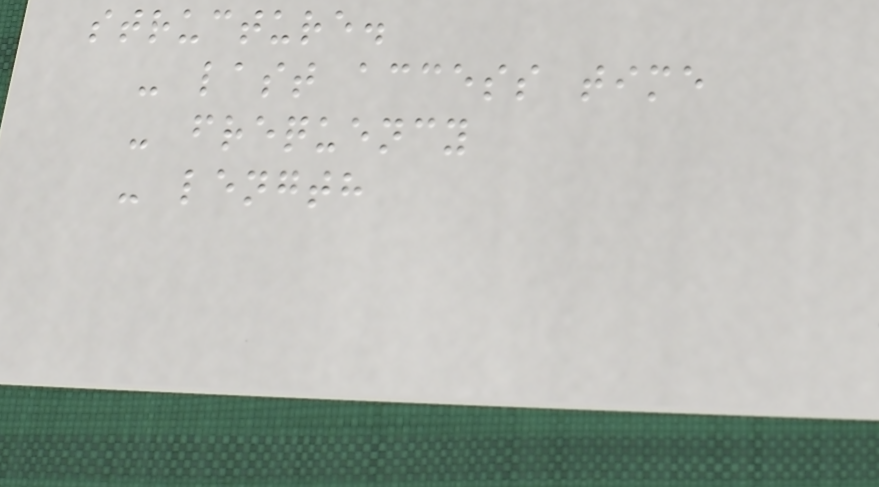structure.
- last access time
- frequency
- length
